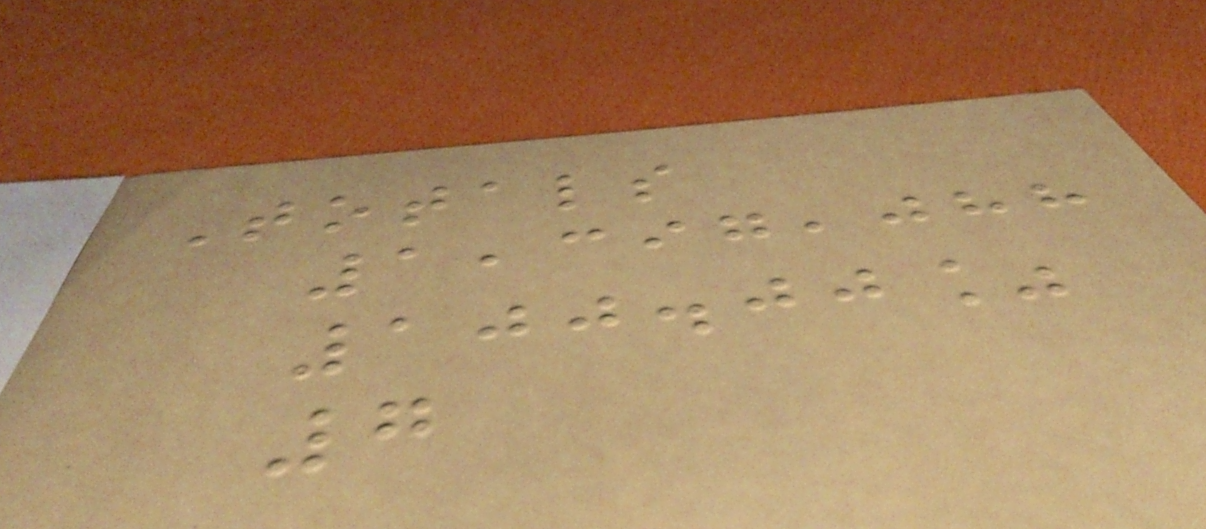Totals
1,397,088
100.00%
7
